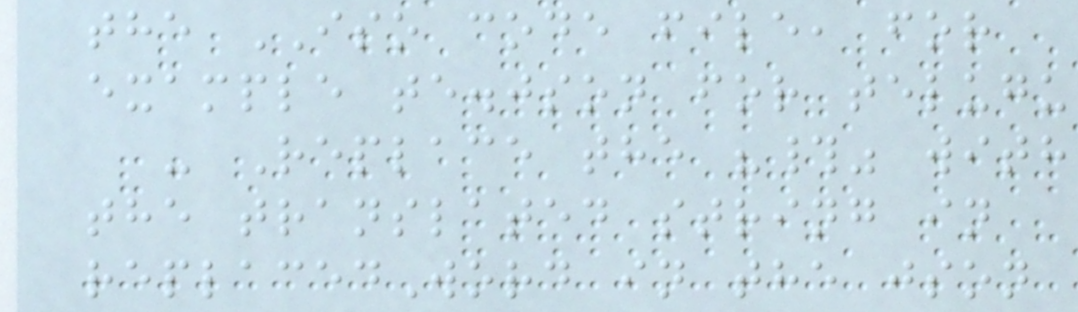the ISO code file, for
example te.json for telugu
- Replace the "#" with
the translated string in
replacedWord in the json
